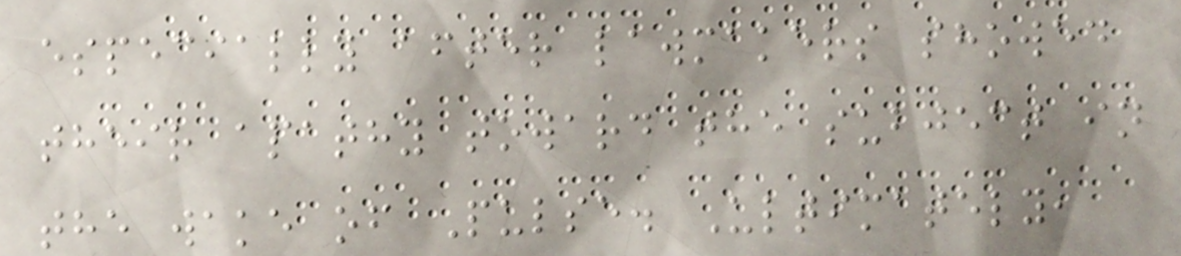especially after lawmakers showed
their apathy toward the subject in
the wake of Pulse. Ultimately,
